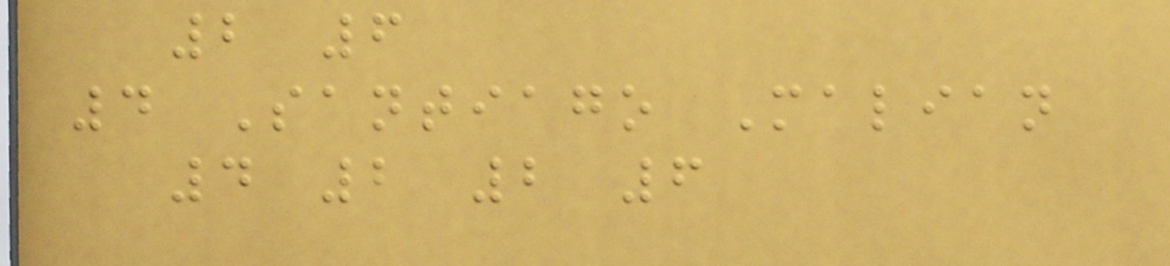2 6
4 Santiago Malian
4 2 2 6
